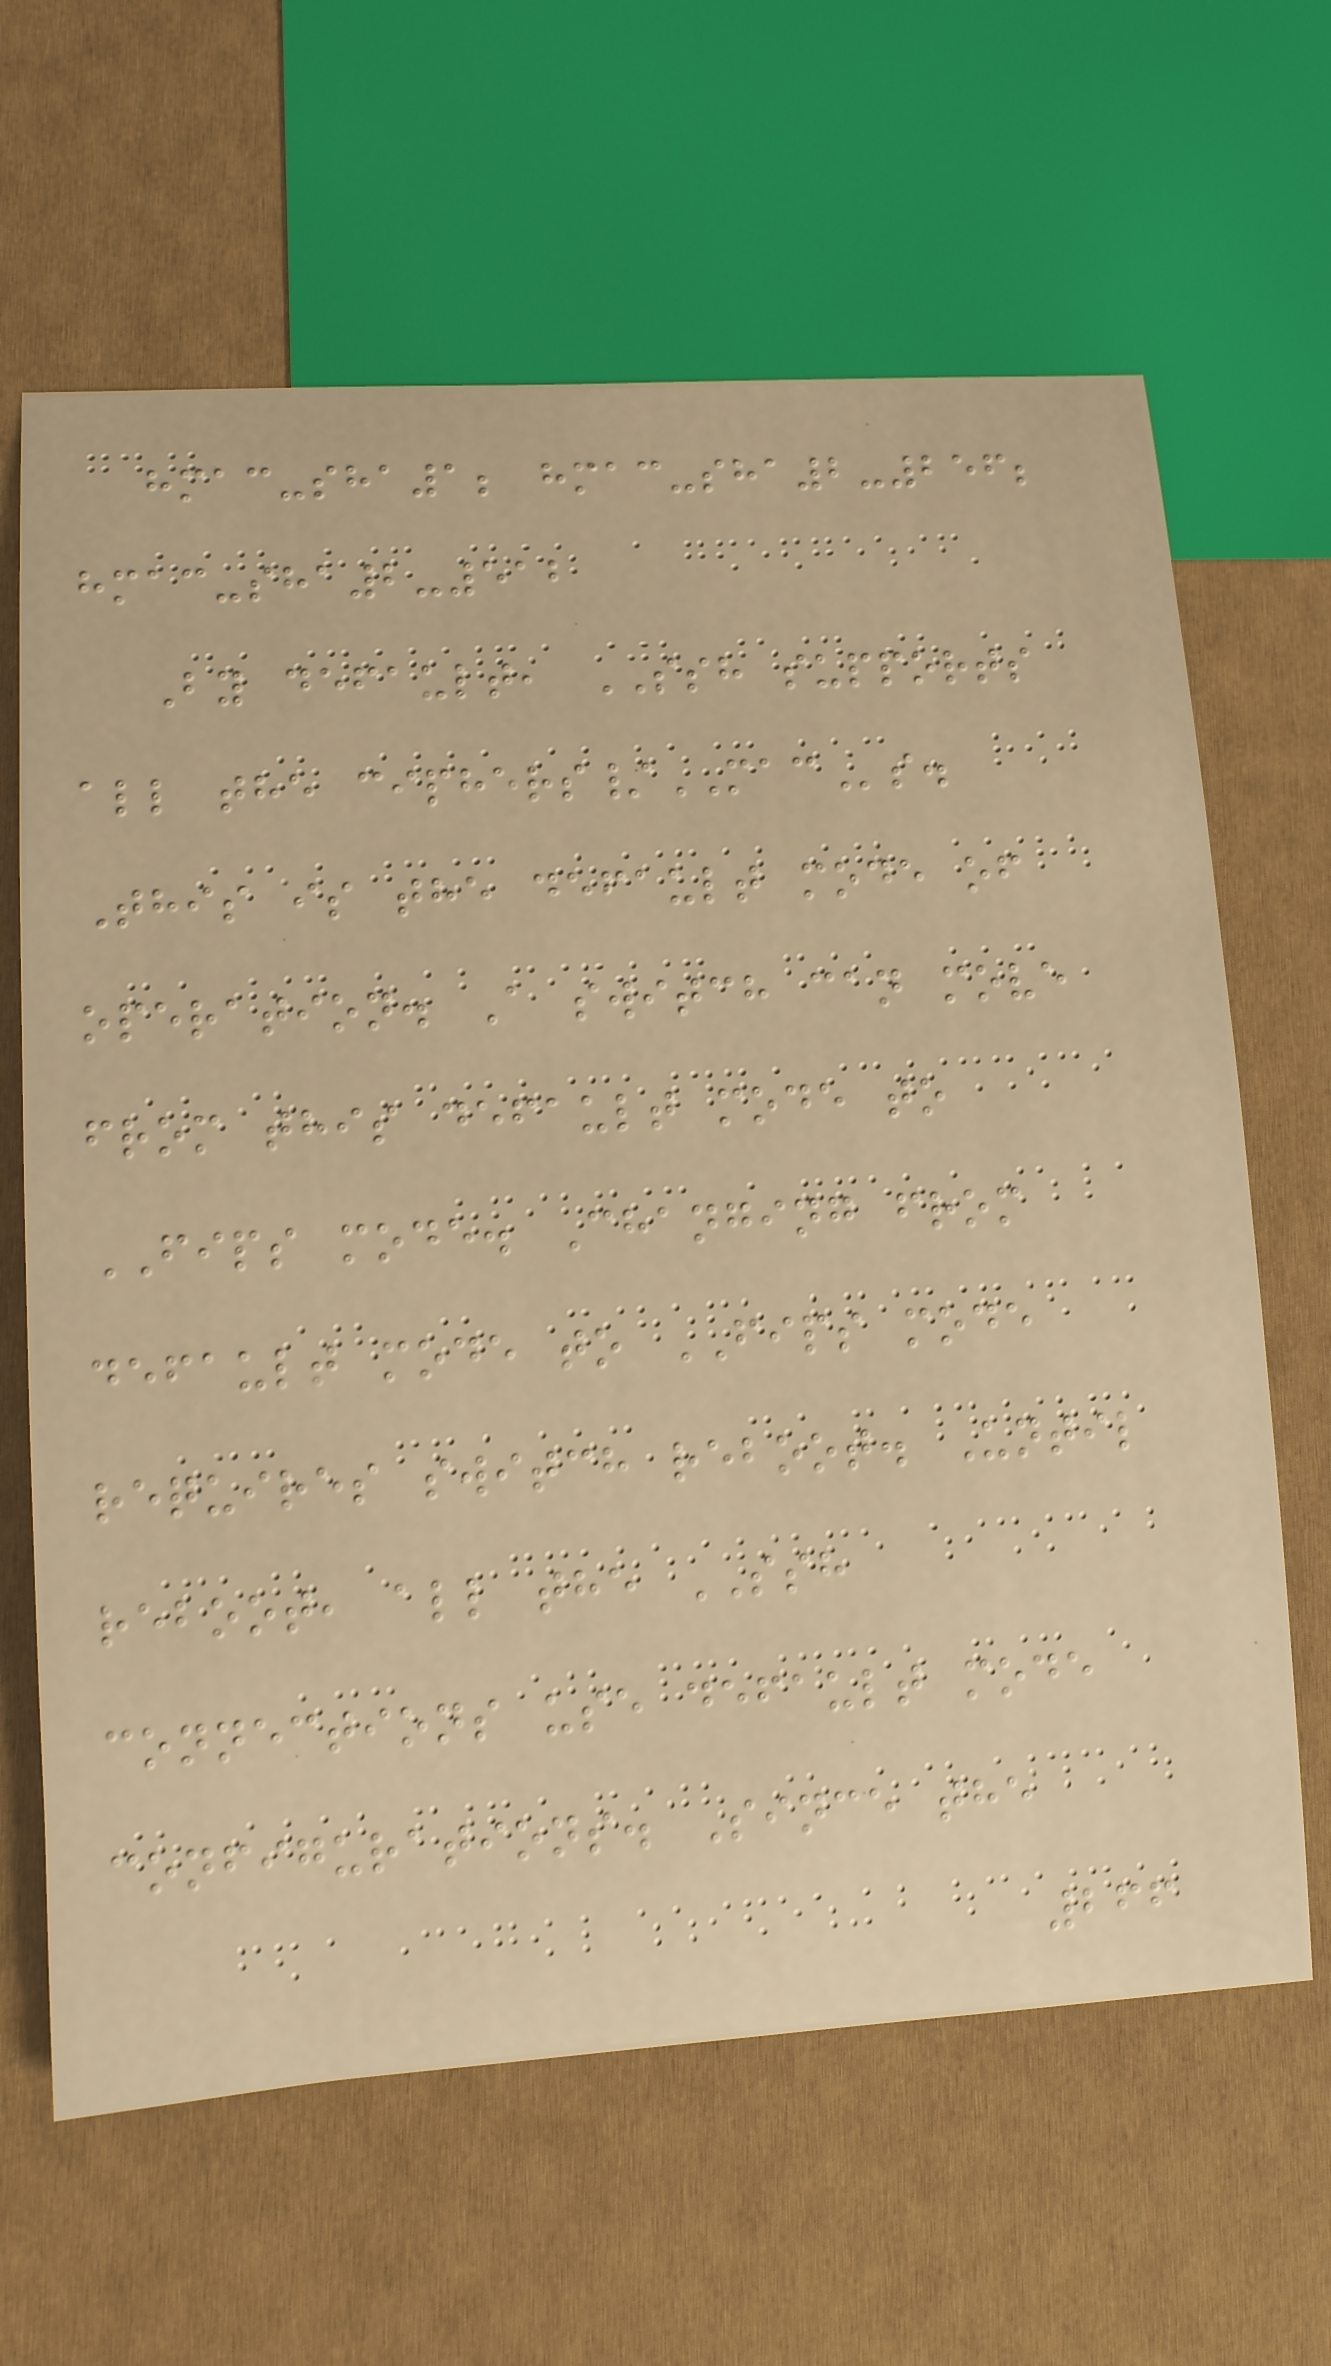hmac-sha1; hmac-sha2-256;
hmac-sha2-512
By default, SSH supports
all the ciphers/MACs.
This is the default mode of
operation. A switch can move
from this default mode to
FIPS mode. Changing from
default mode to FIPS mode
requires switch reboot. Until
reboot, all the SSH
connections use default mode
configurations. Since the
266
